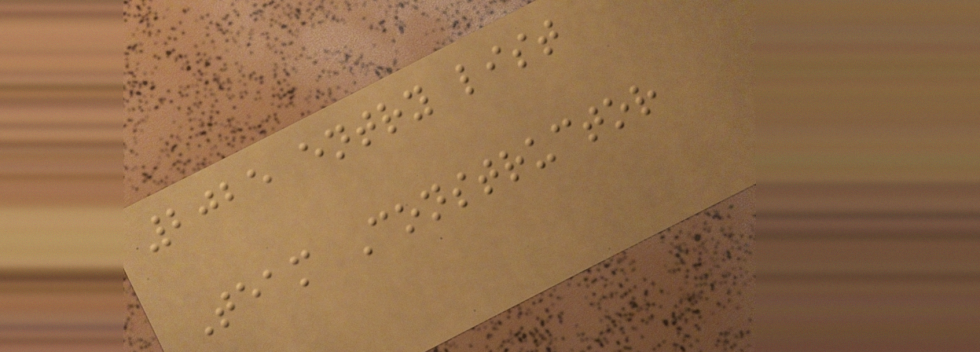2025 entry list
Team Constructor
